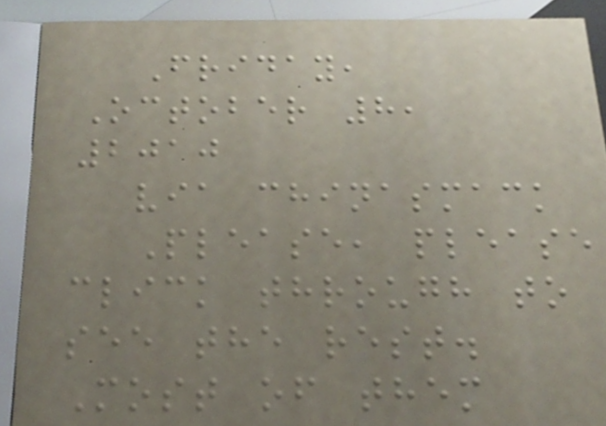Friday,
October 8,
2010
via chinasmack
Please, please
click through to
see the rest.
Most of them
